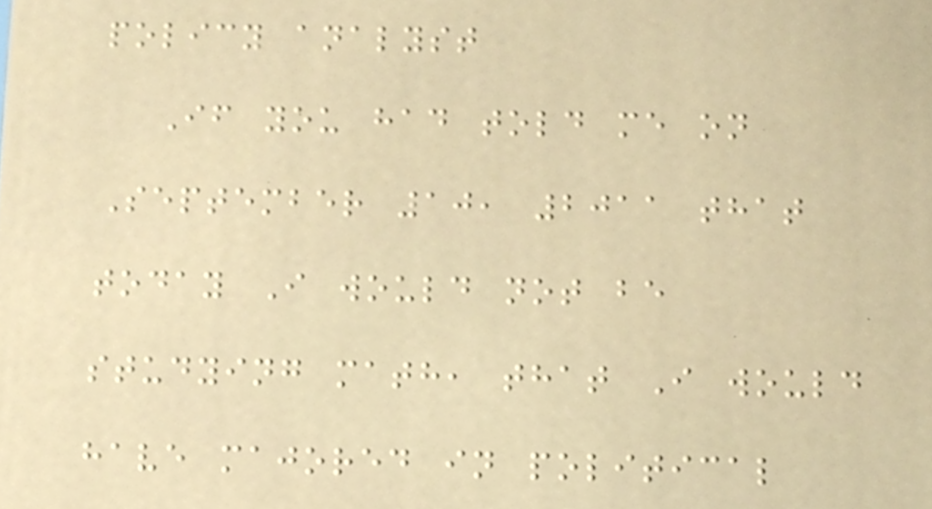policy analyst
If you had told me on
September 10, 2011 that
today I would not be
studying math, that I would
have majored in political
